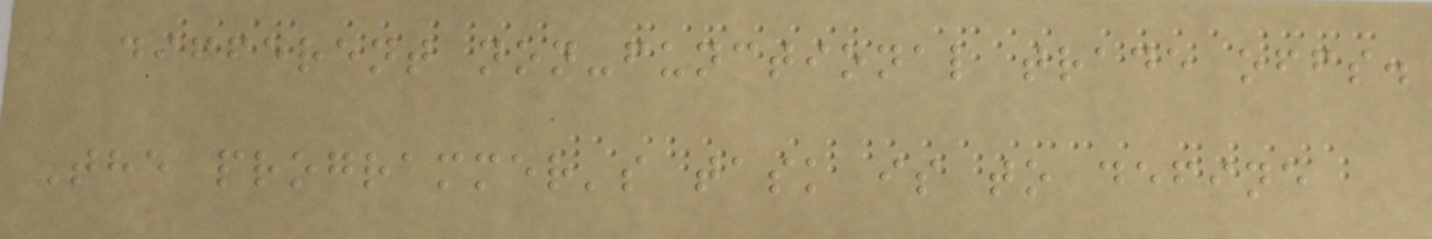different non-functional trade offs.
The programmer's task is to define
